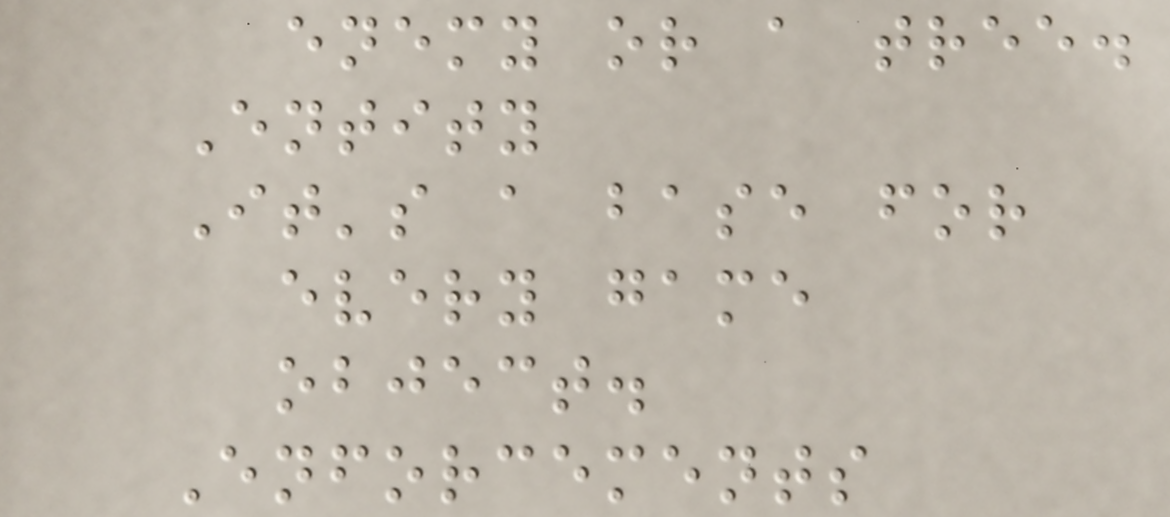enemy or a tree.
Entity
It's a base for
every game
object.
Enforcements
